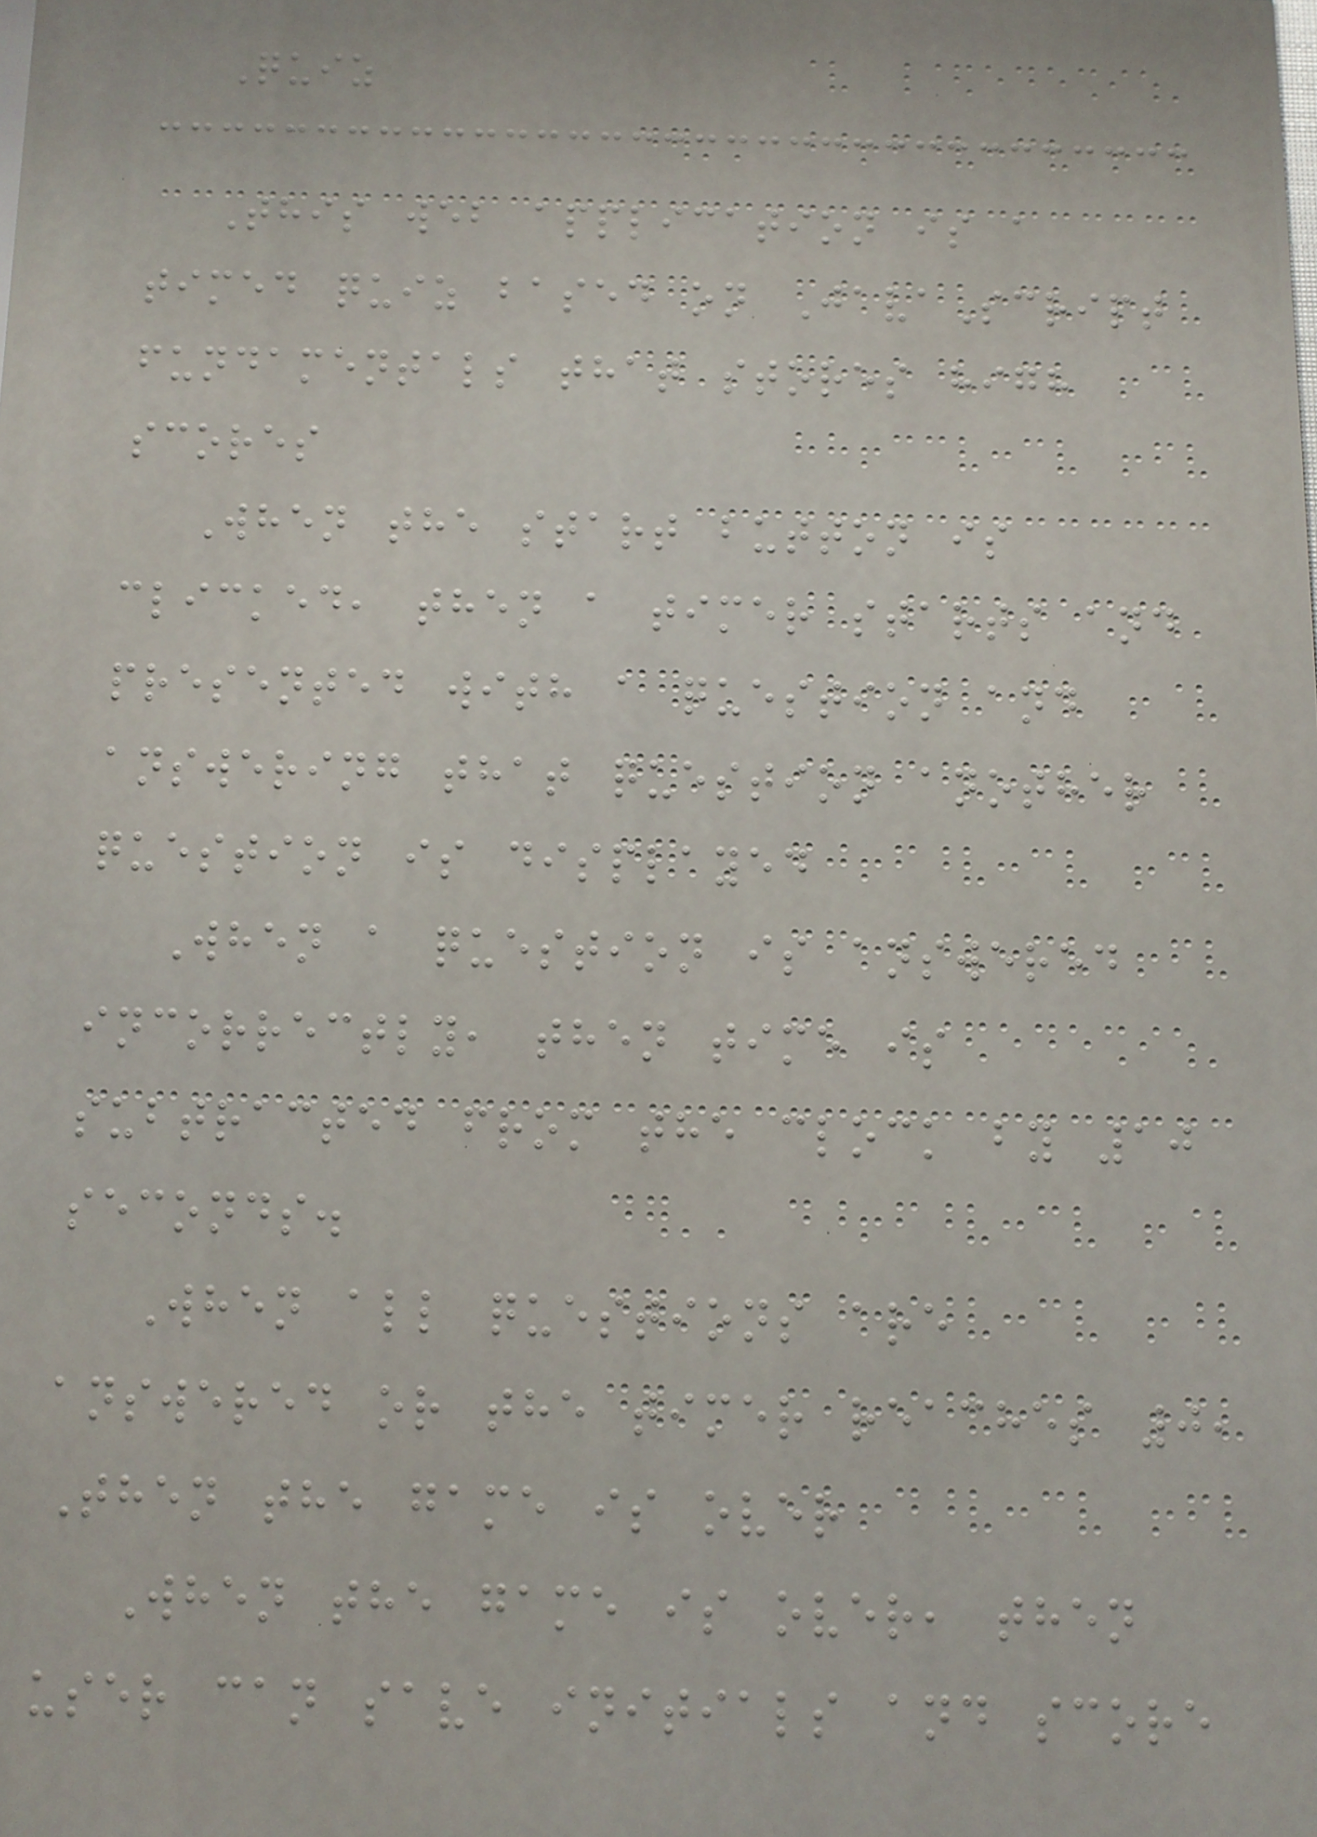Quiz
This web application is a
timed quiz based on JavaScript
fundamentals that stores high
scores
When the start button is
clicked, then a timer starts and
presented with a question and
answering that question another
question is displayed
When a question is answered
incorrectly, then time is
subtracted from the clock by 10
seconds.
When all questions are
answered or the timer reaches 0,
Then the game is over
When the game is over, then
user can save initials and score
